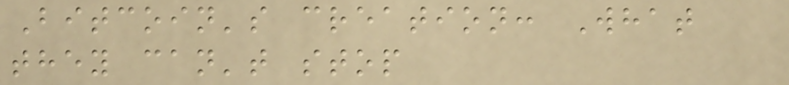Bitcoin's creation: What
they can't stop
